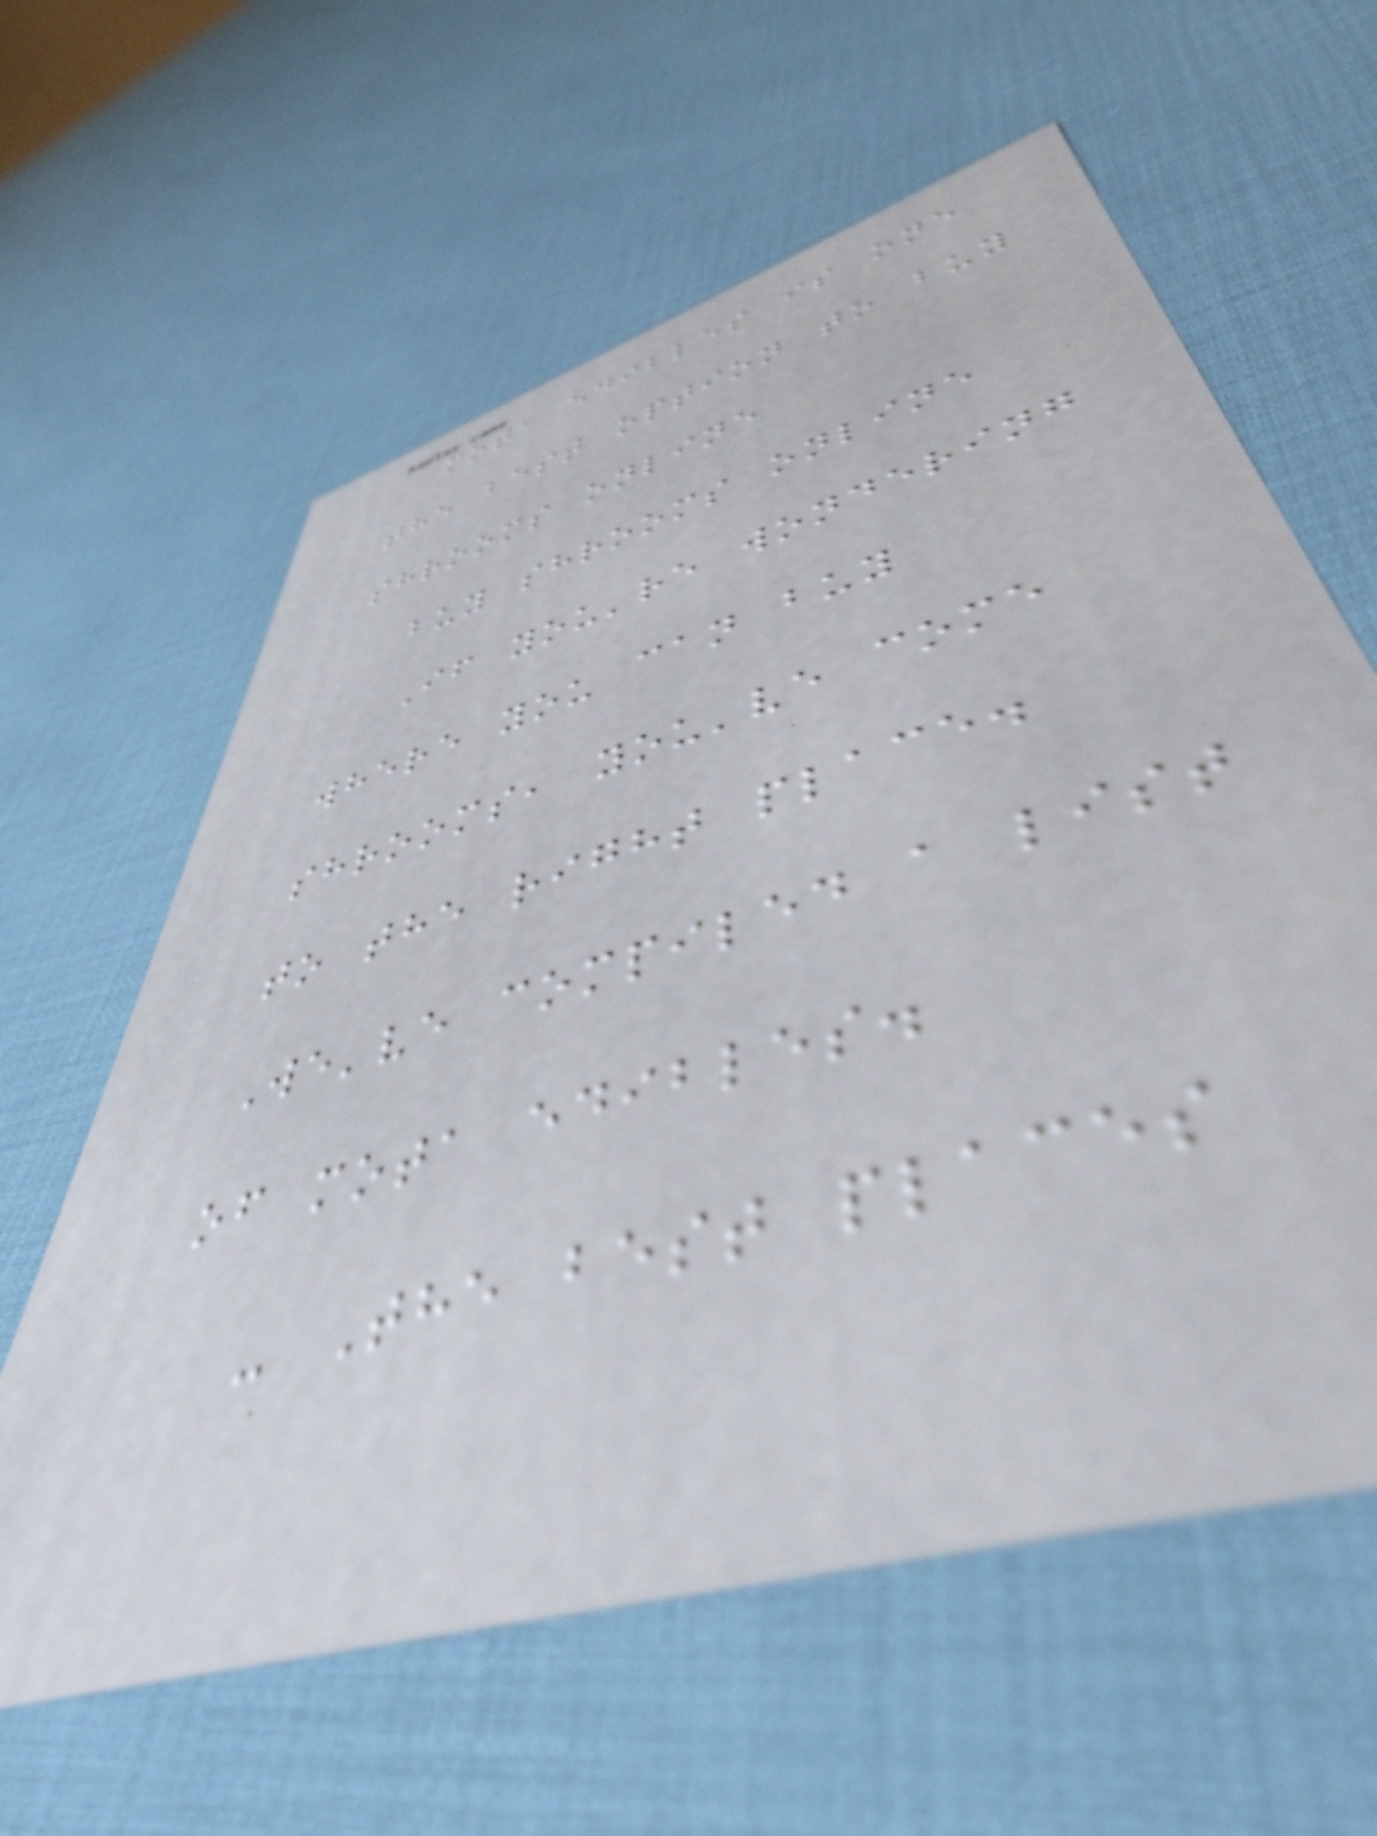mota edibles is one
the best option to buy
shrooms online
buy shrooms online
If you're wondering
where you can buy
shrooms, you've come
to the right place.
We've compiled a list
of mota edibles.
- The best places
